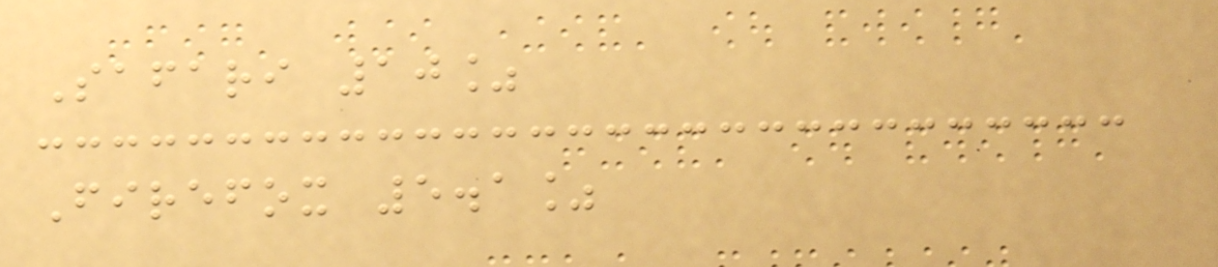Safari 10%
Firefox 5.1%
